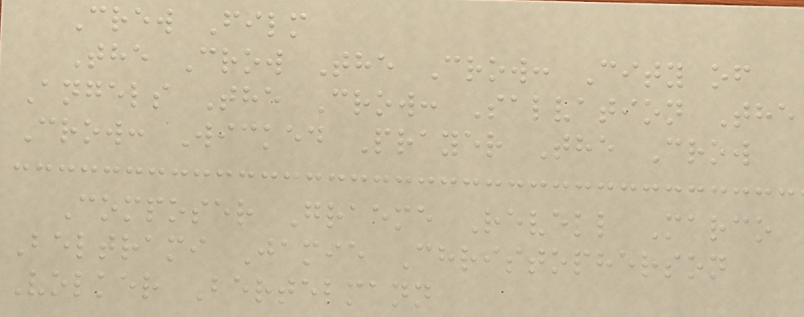Crew Film
The Crow The Crow: City of
Angels The Crow: Salvation The
Crow: Wicked Prayer The Crow
Composer Graeme Revell Marco
Beltrami Jamie Christopherson
Volker Bertelmann
